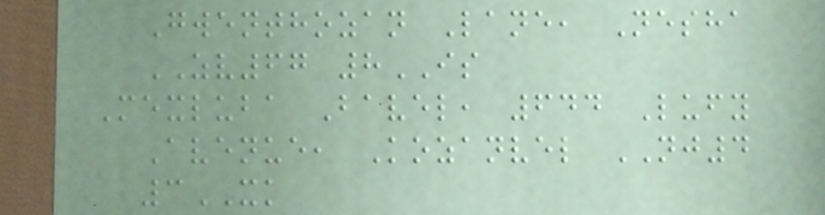Gwenthozan Lane, Nesha
ZV67 8IS
Mexluba Bavel, 644 Lufy
Avenue, Kozanvel NJ4
3XK
